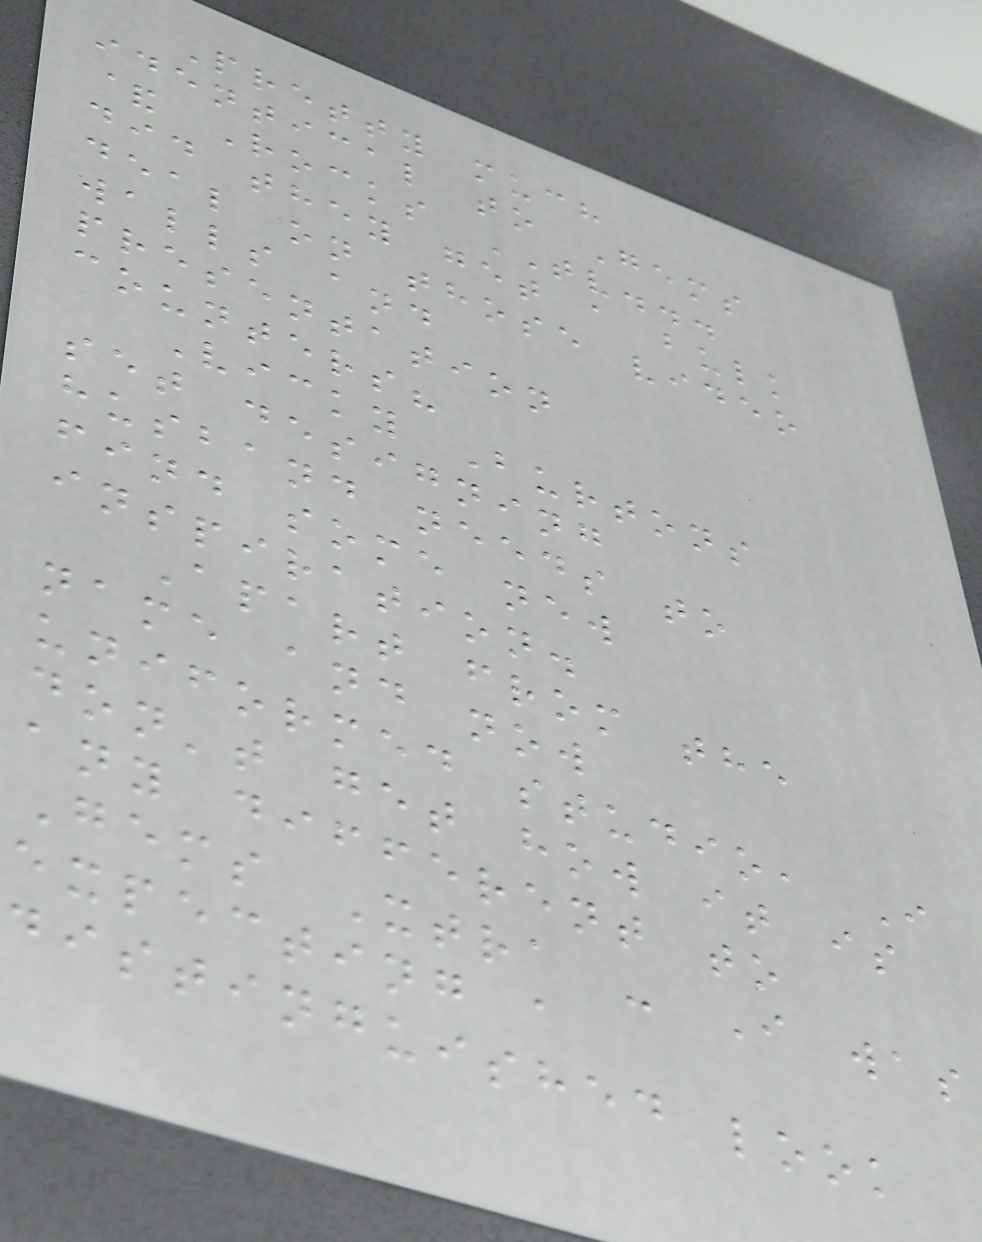Pretty much
identical to Gems
& Rocks TV...
did they get a bulk
deal on those video
walls and
presentation
counters?
Vicky Burtons
set designing
husband needs to
find some new
inspiration.
Apart from the
name and now
uniformed studio, I
don't get how it is
any different to
Gems Xtra - I was
expecting a
distinguished look
